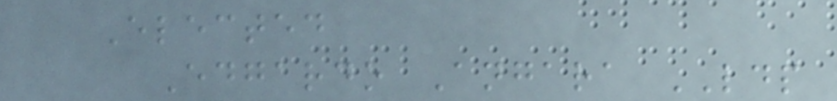Elected
Edgardo Angara LDP
